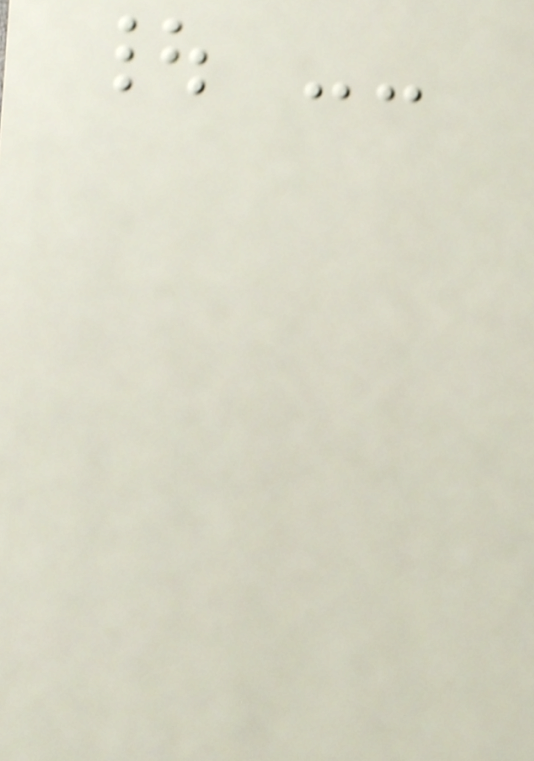| --
